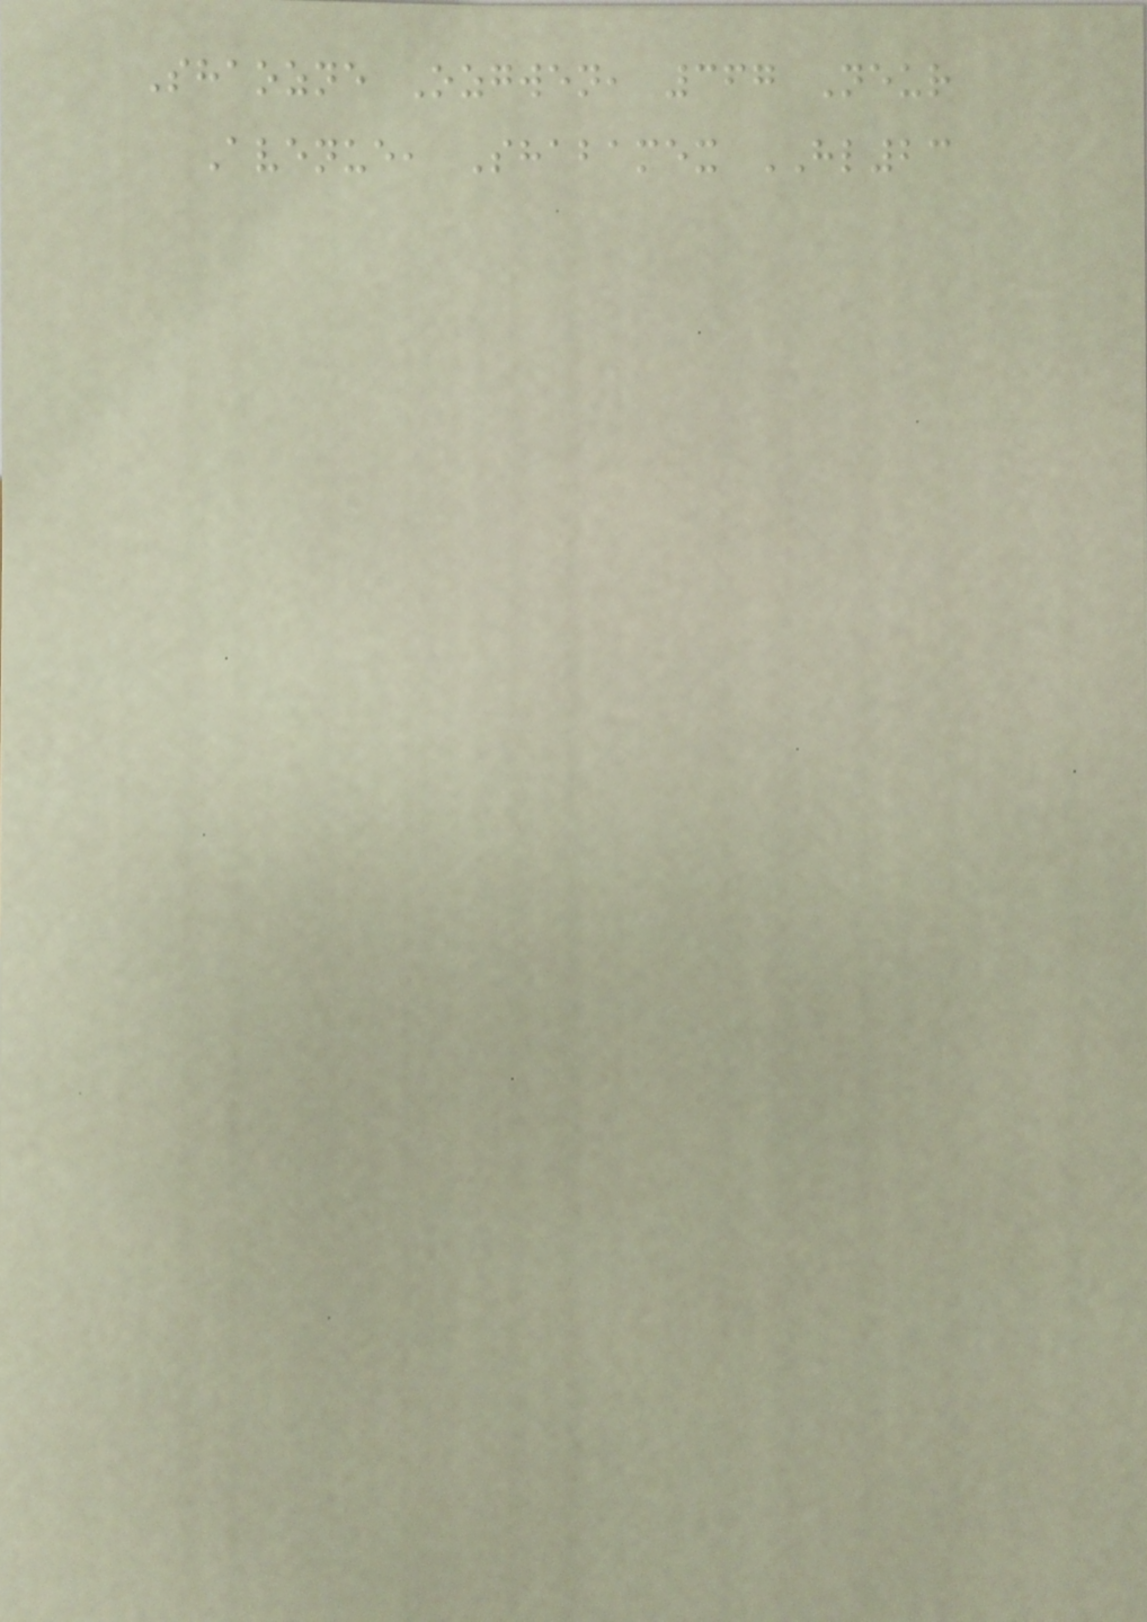Shaozne Ozgwen, 367 Neur
Avenue, Shabamex HL23
